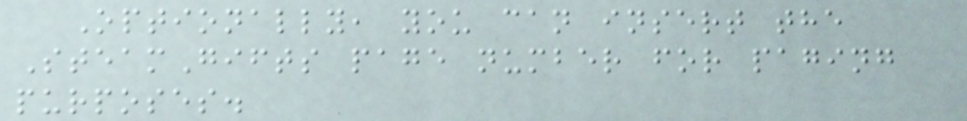Optionally, you can insert the
SteamGifts page number for paging
purposes.
